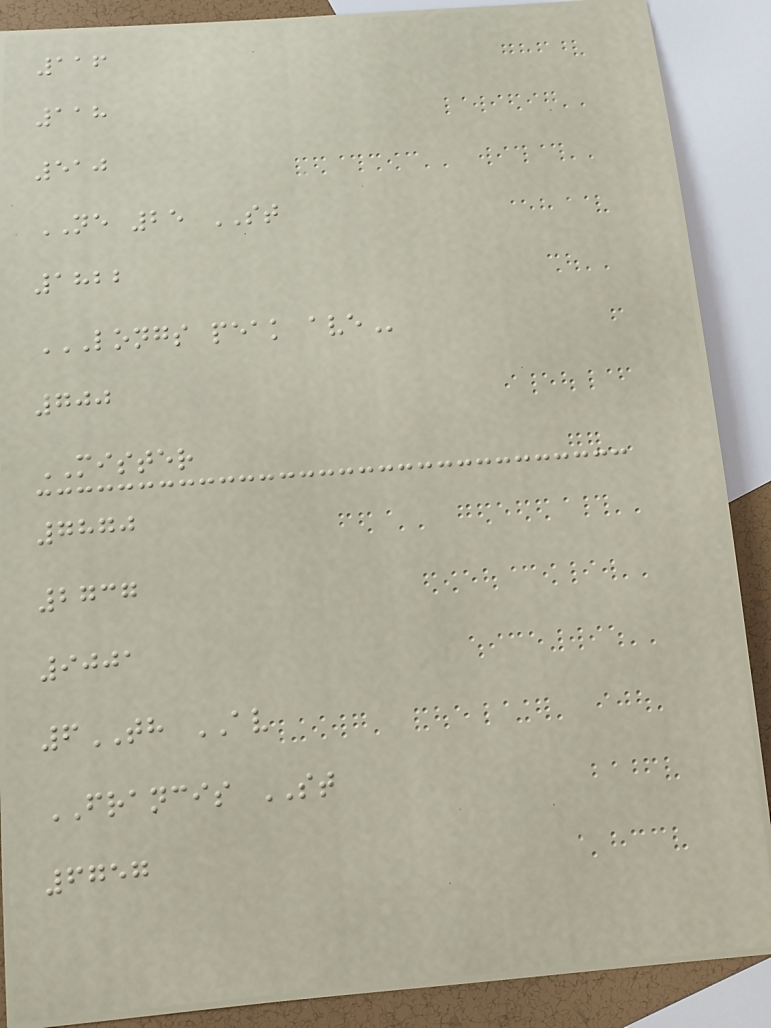116
118
510
NE 25 ST
1822
LONGS PEAK AVE
700
MISTER
7870
2737
9001
6TH AV
FRANCIS ST
6757
